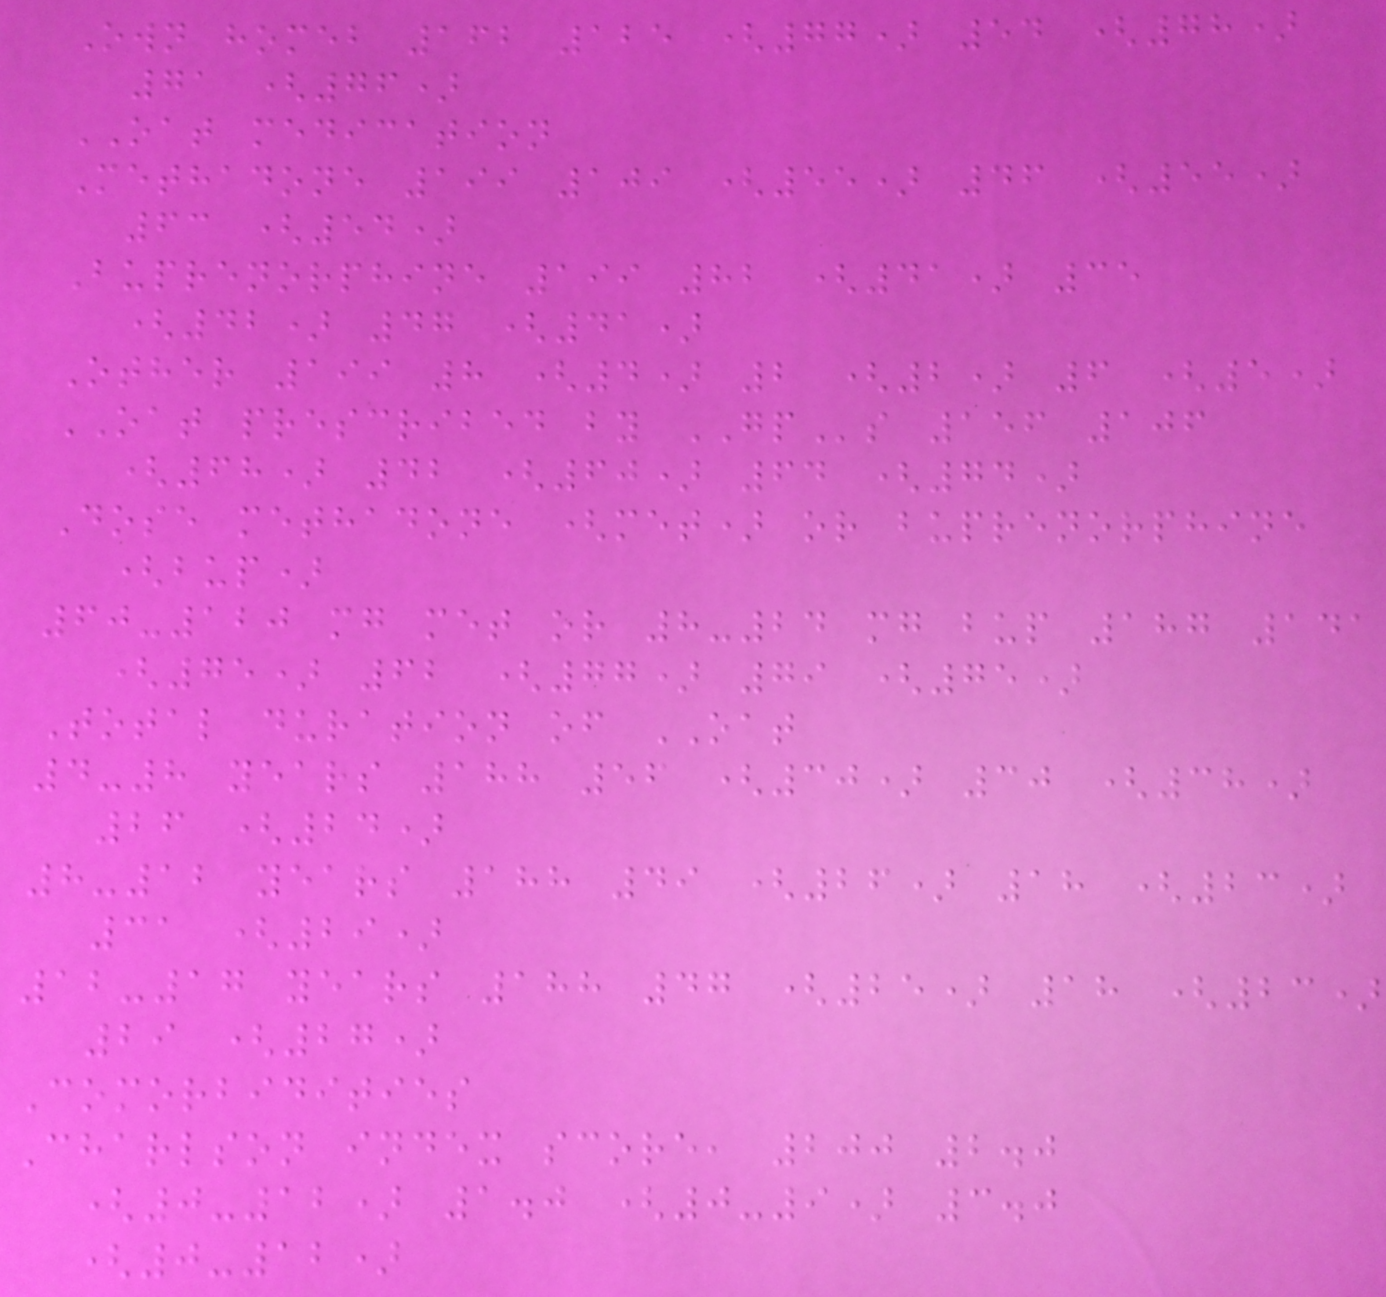Own homeb 162 125 (77) 54 (78)
71 (76)
OAT medication
Methadone 199 109 (55) 46 (55)
63 (54)
Buprenorphine 199 82 (41) 35
(42) 47 (41)
Other 199 8 (4) 2 (2) 6 (5)
OAT prescribed by GPs 156 106
(68) 42 (60) 64 (74)
Dose methadone (met) or buprenorphine
(bup)
60-120 mg met or 8-24 mg bup 187 141
(75) 62 (77) 79 (75)
Total duration of OAT
4-8 years 188 56 (30) 30 (38)
26 (24)
8-12 years 188 49 (26) 18 (23)
31 (29)
12-17 years 188 47 (25) 18 (23)
29 (27)
Comorbidities
Charlson index score, 200 2.0
(0-12) 1.0 (0-9) 3.0
(0-12)
